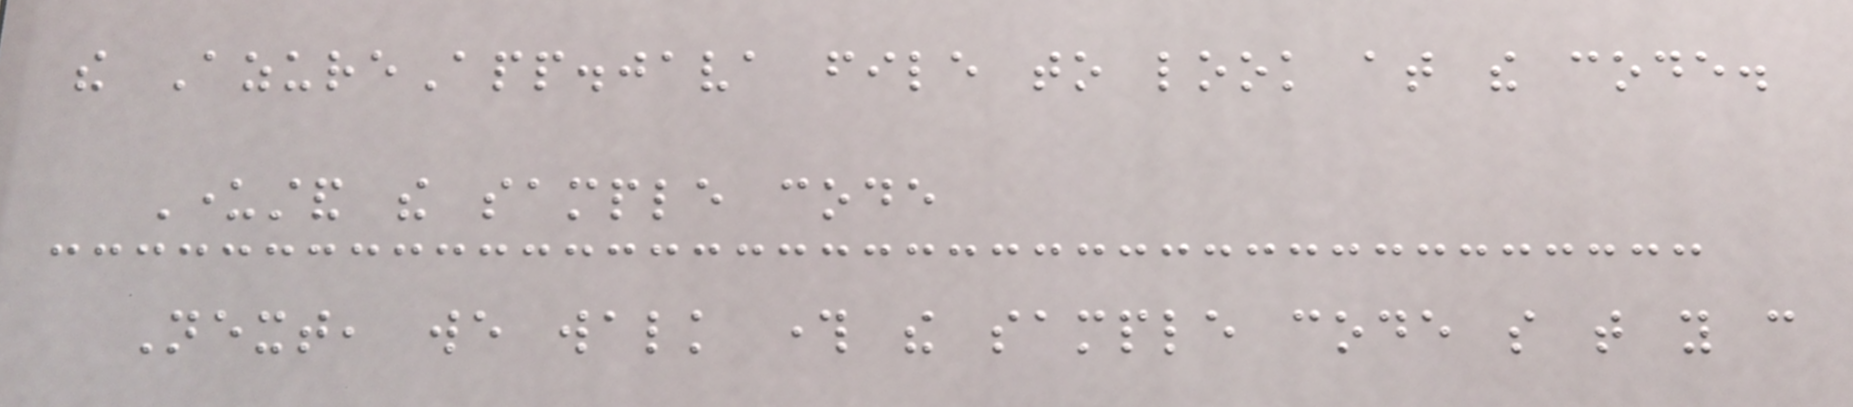the AzureApp.java file to look at the code.
Understand the sample code
Next, we walk through the sample code so that you can
